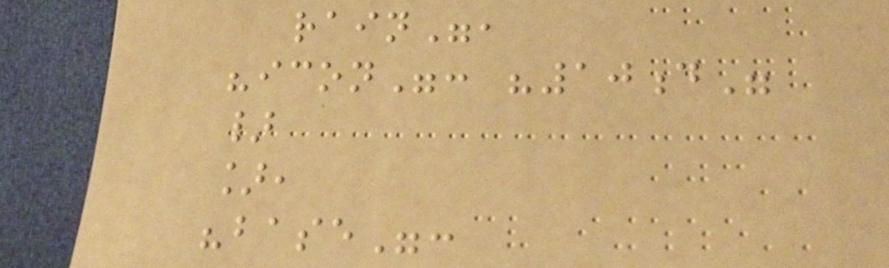rain",
"icon": "10d"
}
],
"base":
